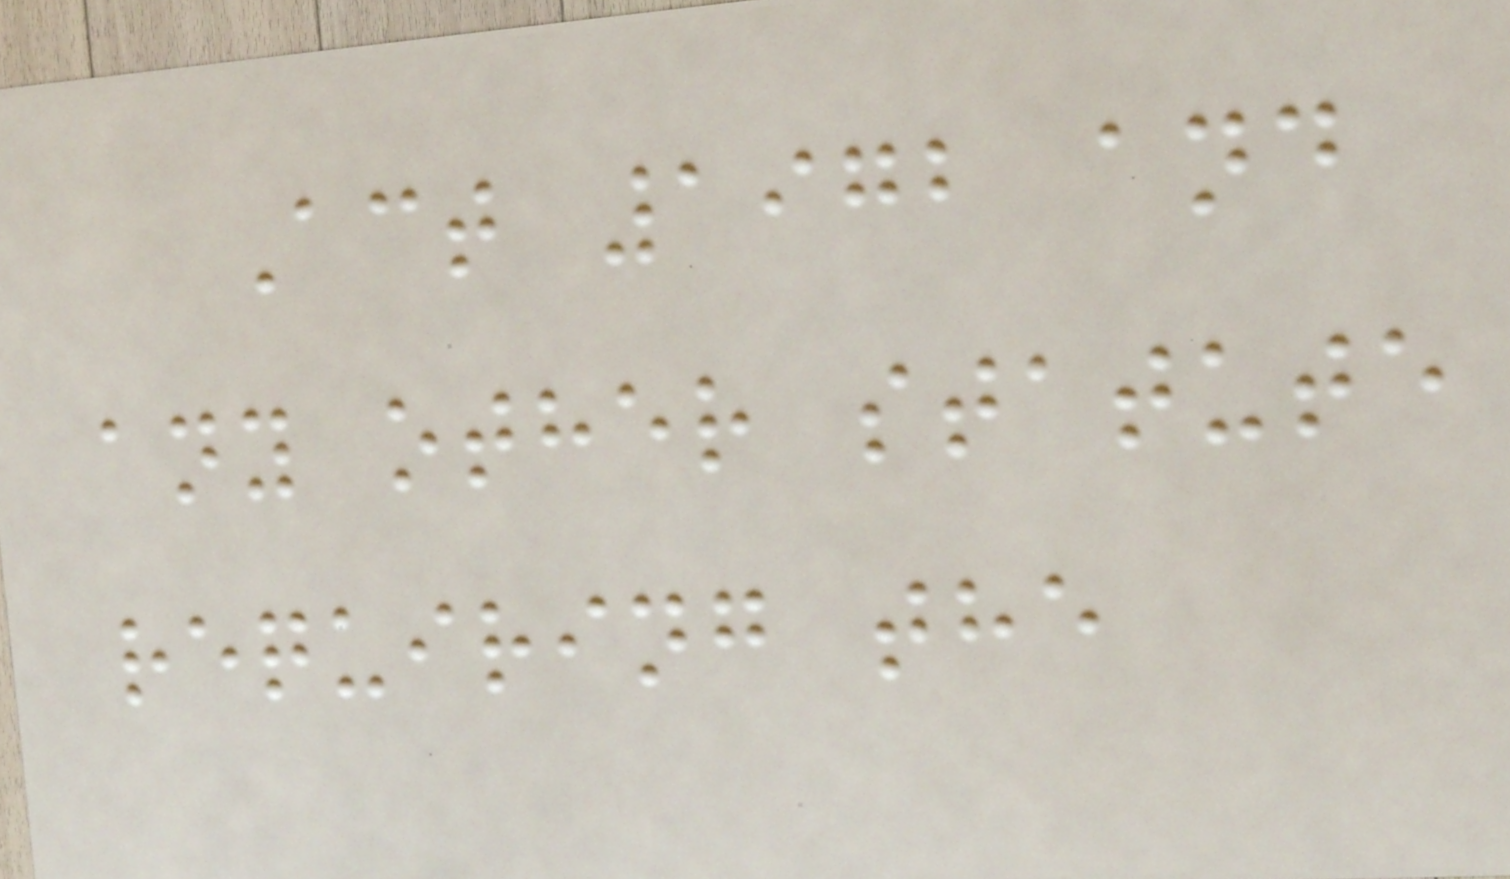Act 1972 and
any other statute
requiring the
